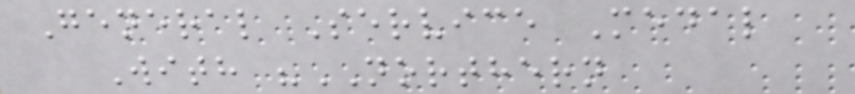General Service Medal
With "NORTHERN
